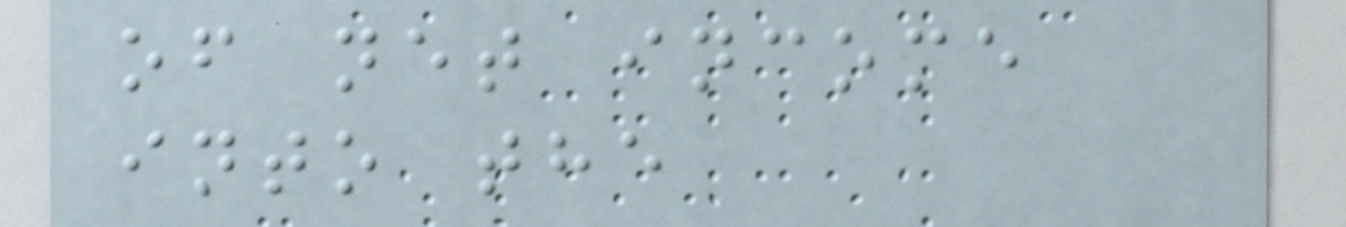of net income
into the
